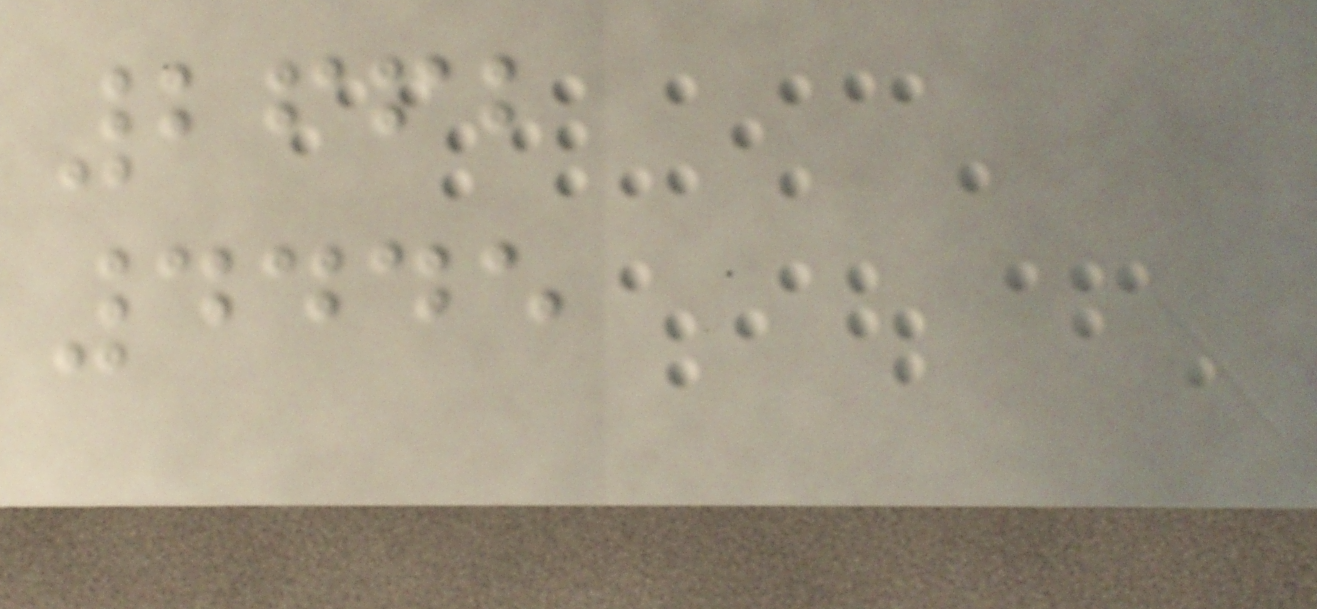2662
4445
